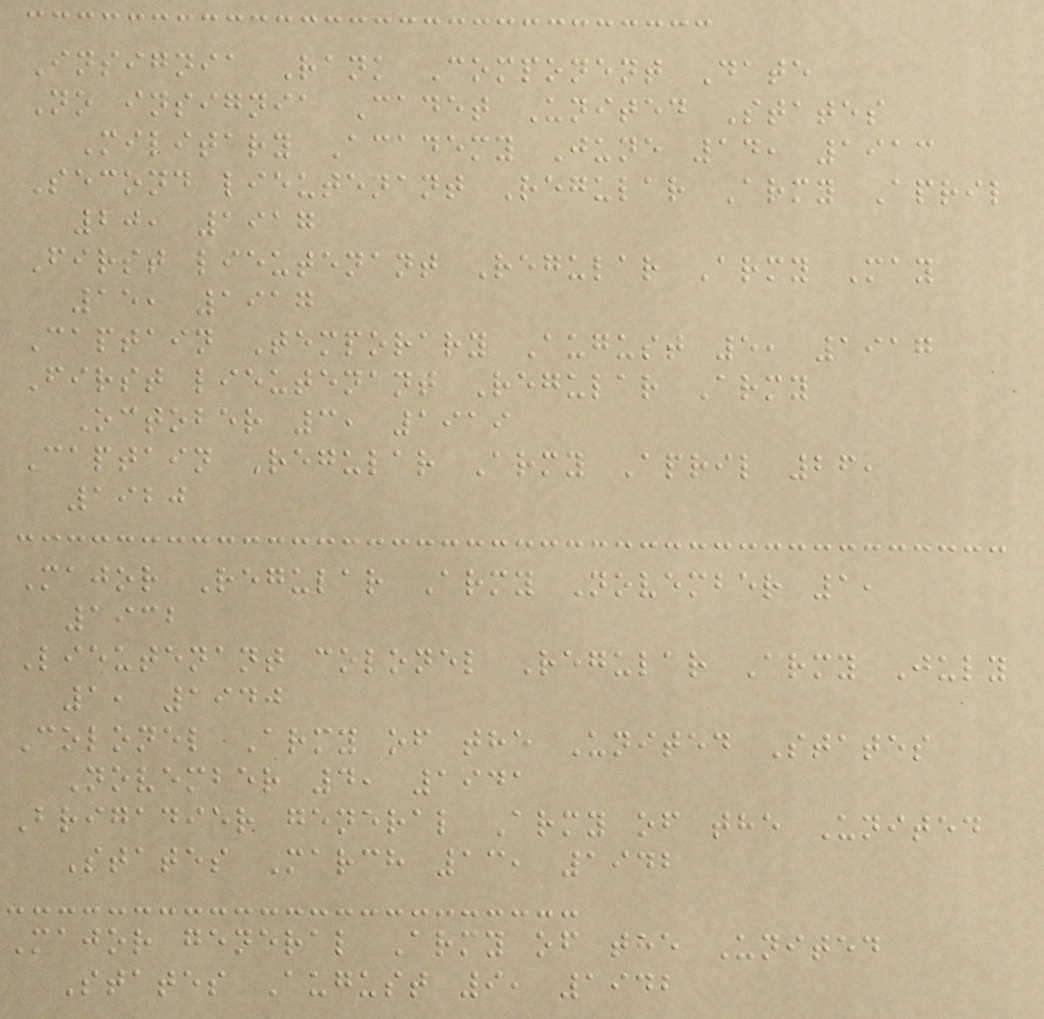Insignia Rank Component Date
No insignia Cadet United States
Military Academy June 14, 1913
Second lieutenant Regular Army April
20, 1917
First lieutenant Regular Army May
15, 1917
Captain Temporary August 5, 1917
First lieutenant Regular Army
October 3, 1919
Captain Regular Army April 26,
1920
Major Regular Army November 1,
1932
Lieutenant colonel Regular Army July
1, 1940
Colonel Army of the United States
November 4, 1941
Brigadier general Army of the United
States March 13, 1942
Major general Army of the United
States August 9, 1942
